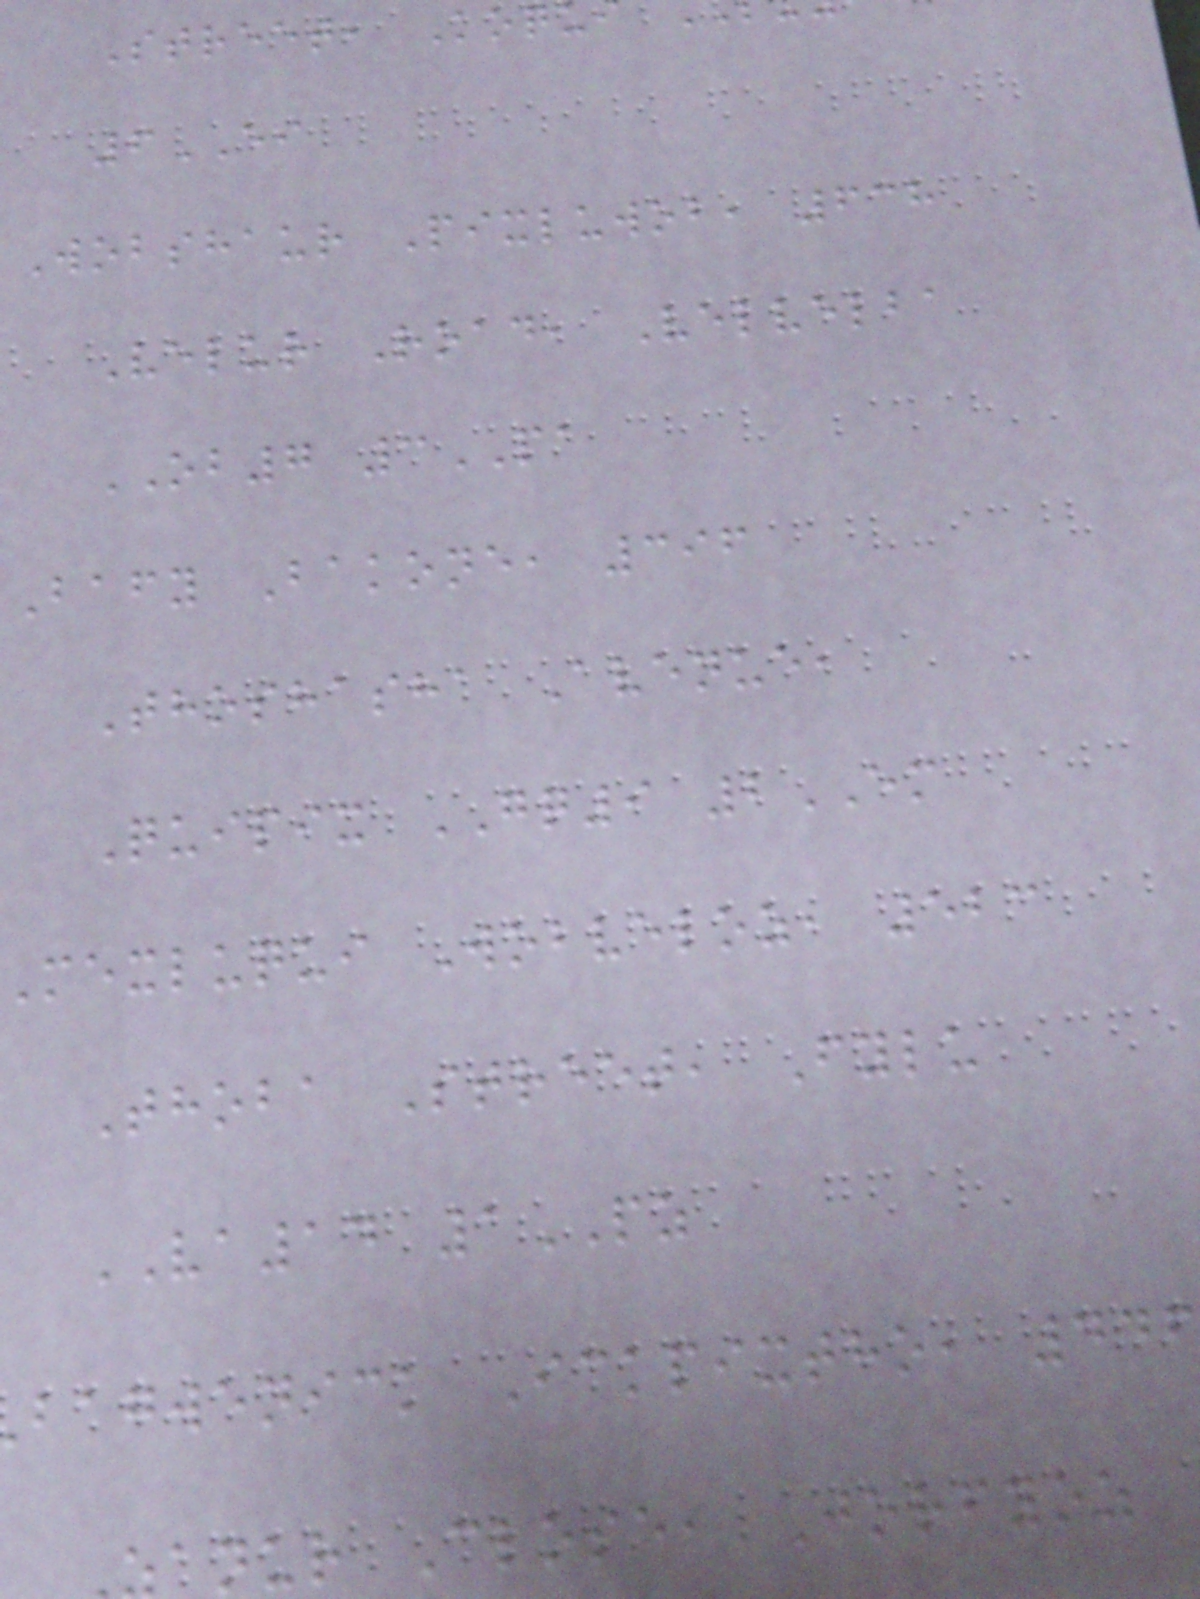Street, Koqu
6EI
Wobshaur Pixluwob, 638
Velur Road, Velvelba
OB7 3PA
Bafy Bakone, 396
Thoshasha Avenue,
Quipix GQ9 2EM
mexluqui Wobveloz, 523
Thoba Street, Fylu
VA14 1PZ
bagwenick Ickpixtho, 446
anur Close, Jorfyoz
